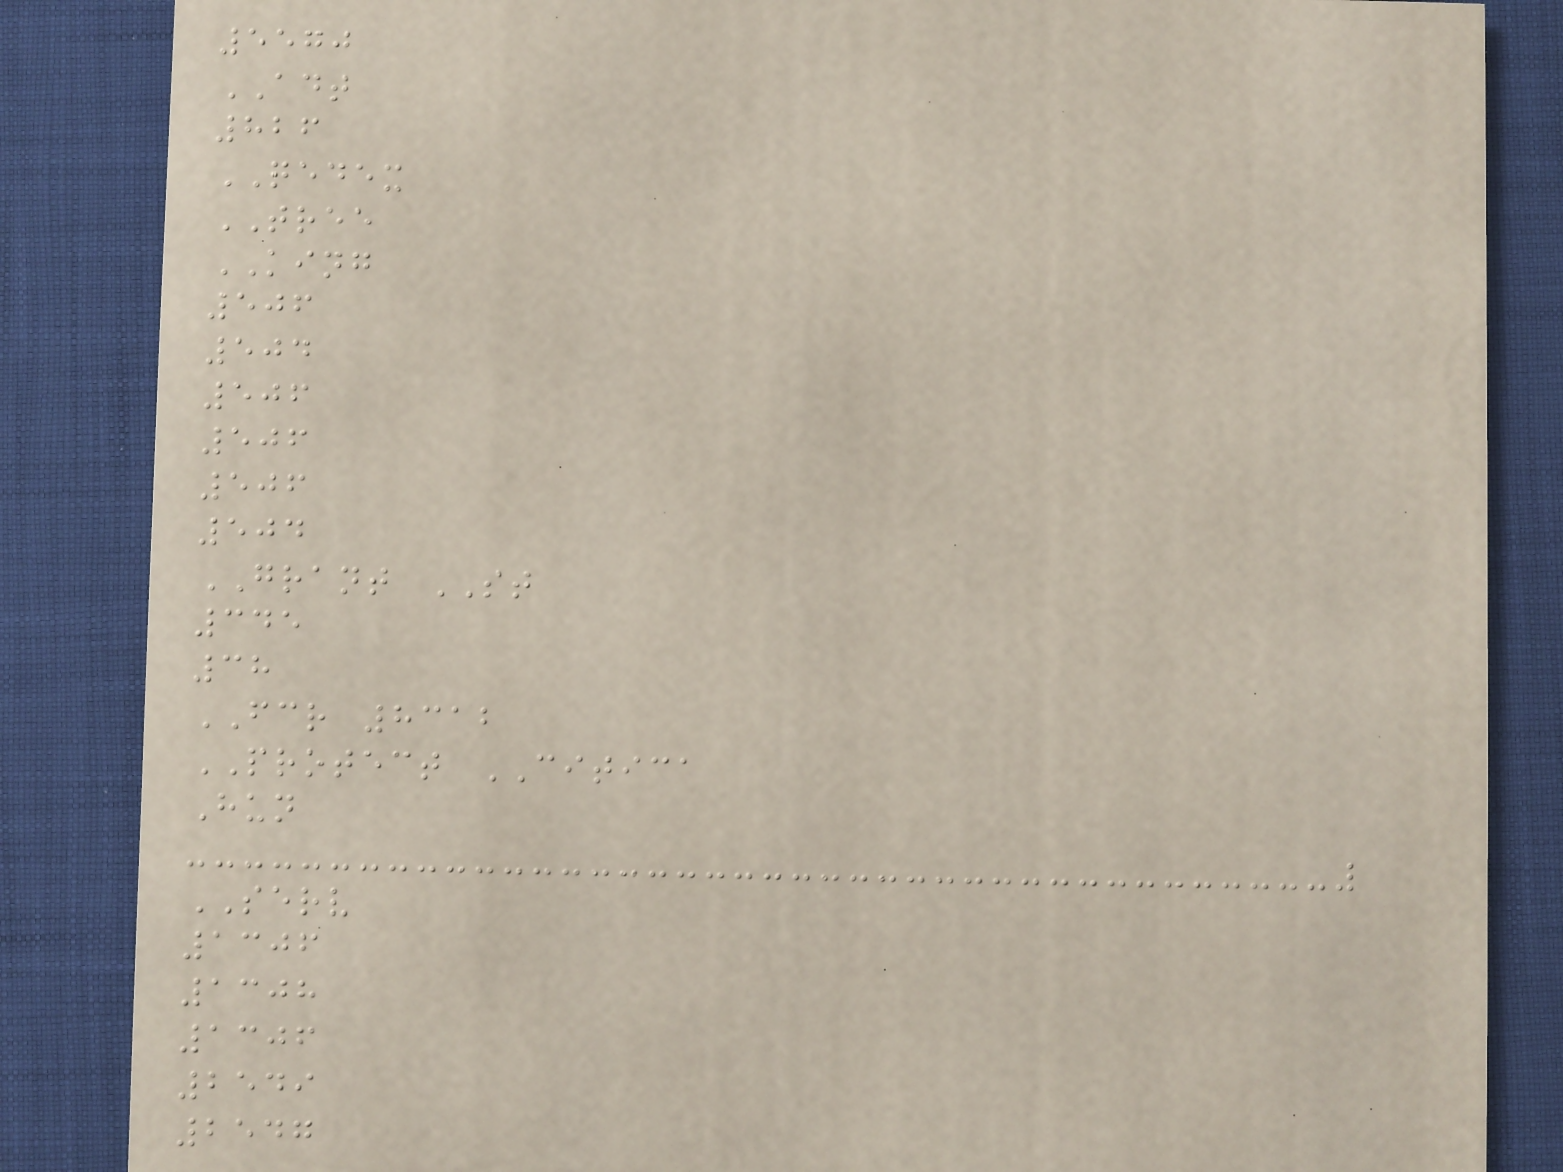5570
ADT
826
QEDEX
TREE
KING
506
504
506
506
506
504
GRANT ST
345
38
FCR 8312
PROTECT CITICA
Hun
SERV
1306
1308
1306
2549
2547
